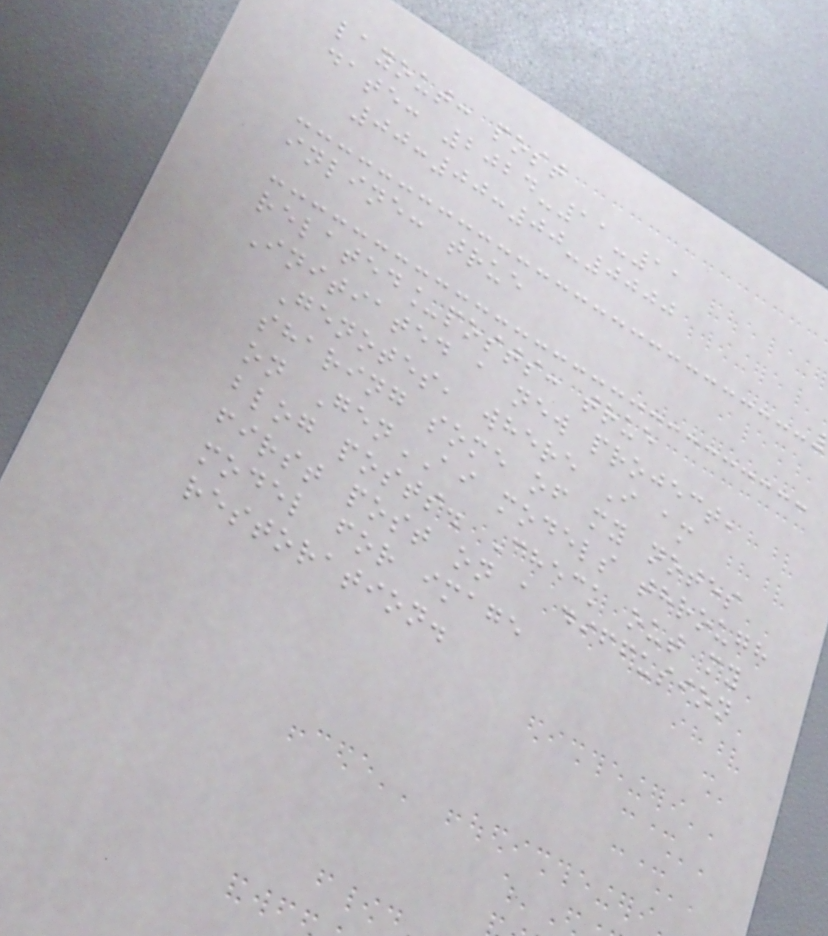layout: post
date: 2024-11-11
00:00:00-0000
inline: true
related_posts: true
Initiated a new project,
Genotes, where I am
sharing some of my notes
on GenAI models through
blog posts. Check out my
first post on a diffusion
model for image
restoration.
